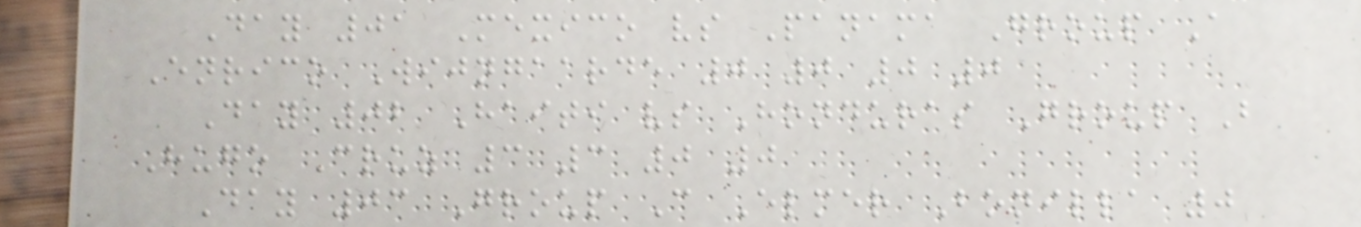Day 01 Mexico vs Panama Group A
Enrico Wijngaarde 0 0 0 0
Day 02 Haiti vs Honduras Group B
Hugo Cruz 3 3 0 0
Day 03 Group C Elmer Bonilla 0
